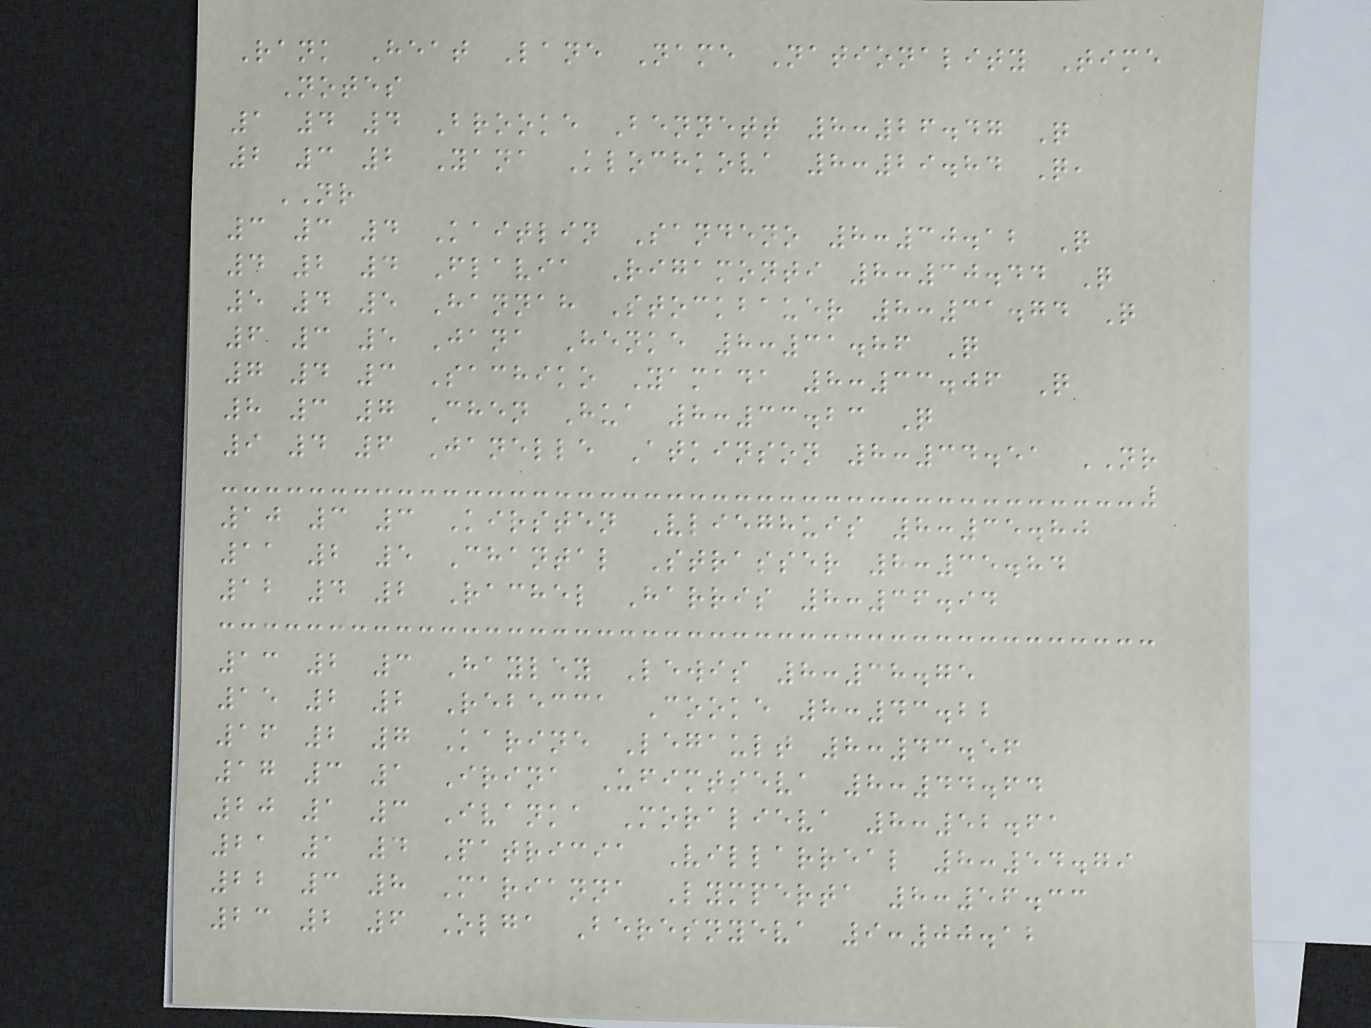Rank Heat Lane Name Nationality Time
Notes
1 4 4 Brooke Bennett 8:26.47 Q
2 3 2 Yana Klochkova 8:29.84 Q,
NR
3 3 4 Kaitlin Sandeno 8:30.12 Q
4 2 4 Flavia Rigamonti 8:30.44 Q
5 4 5 Hannah Stockbauer 8:31.74 Q
6 3 5 Jana Henke 8:31.86 Q
7 4 3 Sachiko Yamada 8:33.06 Q
8 3 7 Chen Hua 8:33.23 Q
9 4 6 Janelle Atkinson 8:34.51 NR
10 3 3 Kirsten Vlieghuis 8:35.80
11 2 5 Chantal Strasser 8:35.84
12 4 2 Rachel Harris 8:36.94
13 2 3 Hayley Lewis 8:38.75
15 2 2 Rebecca Cooke 8:43.22
16 2 7 Karine Legault 8:43.56
17 3 1 Irina Ufimtseva 8:44.64
20 1 3 Ivanka Moralieva 8:52.61
21 1 4 Patricia Villarreal 8:54.79
22 3 8 Marianna Lymperta 8:56.33
23 2 6 Olga Beresnyeva 9:00.12
